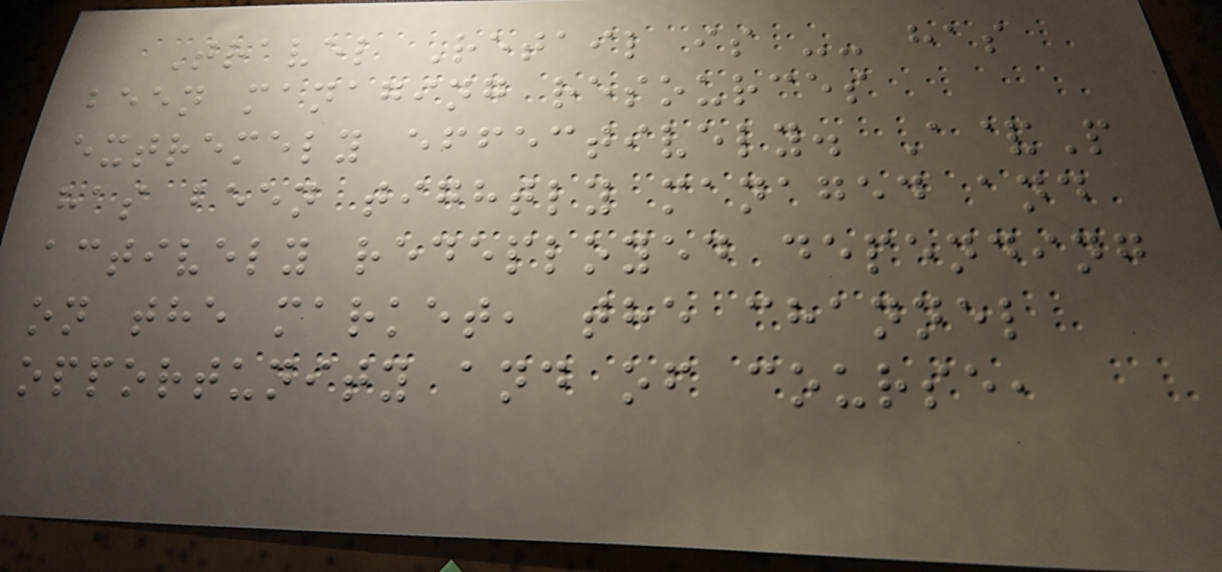Travel Retail is -- has
been managing resources
extremely effectively. A&P
has been tightly managed and
actively redeployed depending
on the market, the channel
opportunity and of course,
